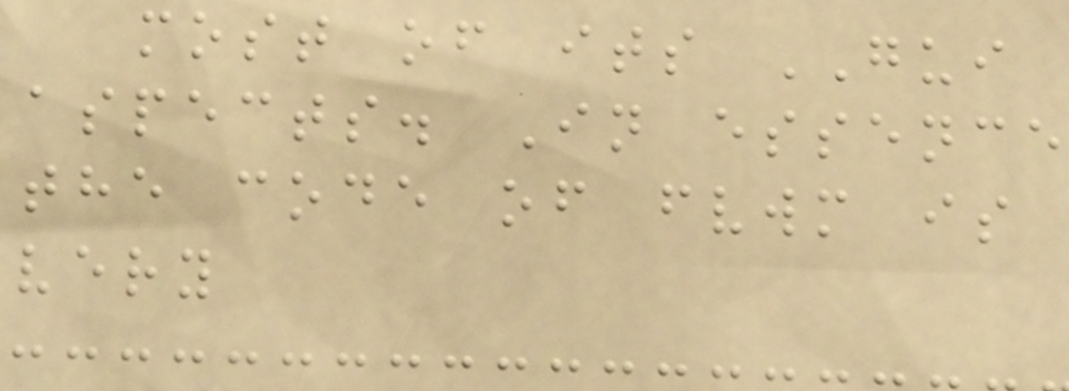most of its GUI
aspects. In essence
the code of fvwm is
very
